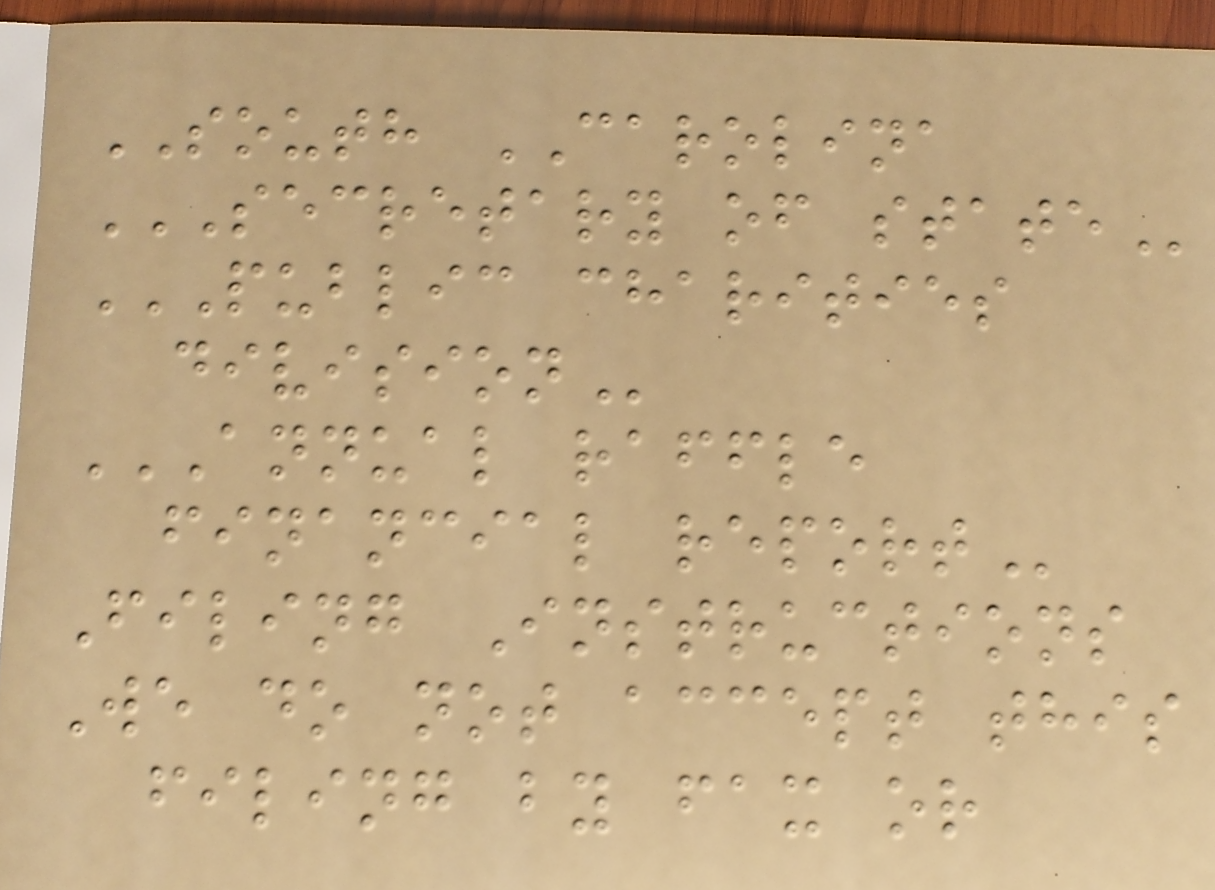SOUTH CAROLINA
SECRETARY OF STATE
PUBLIC CHARITIES
DIVISION
ANNUAL RAFFLE
FINANCIAL REPORT
Filing Instructions
We do not accept this
filing by fax or
